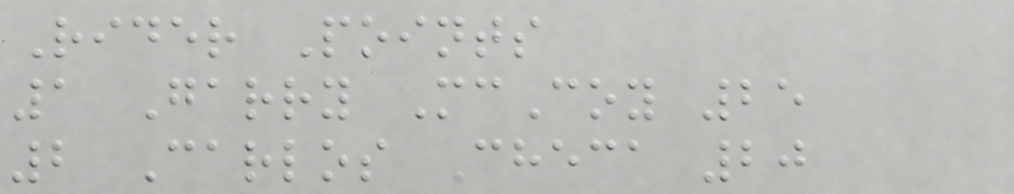Rider Points
1 Garry McCoy 25
2 Carlos Checa 20
